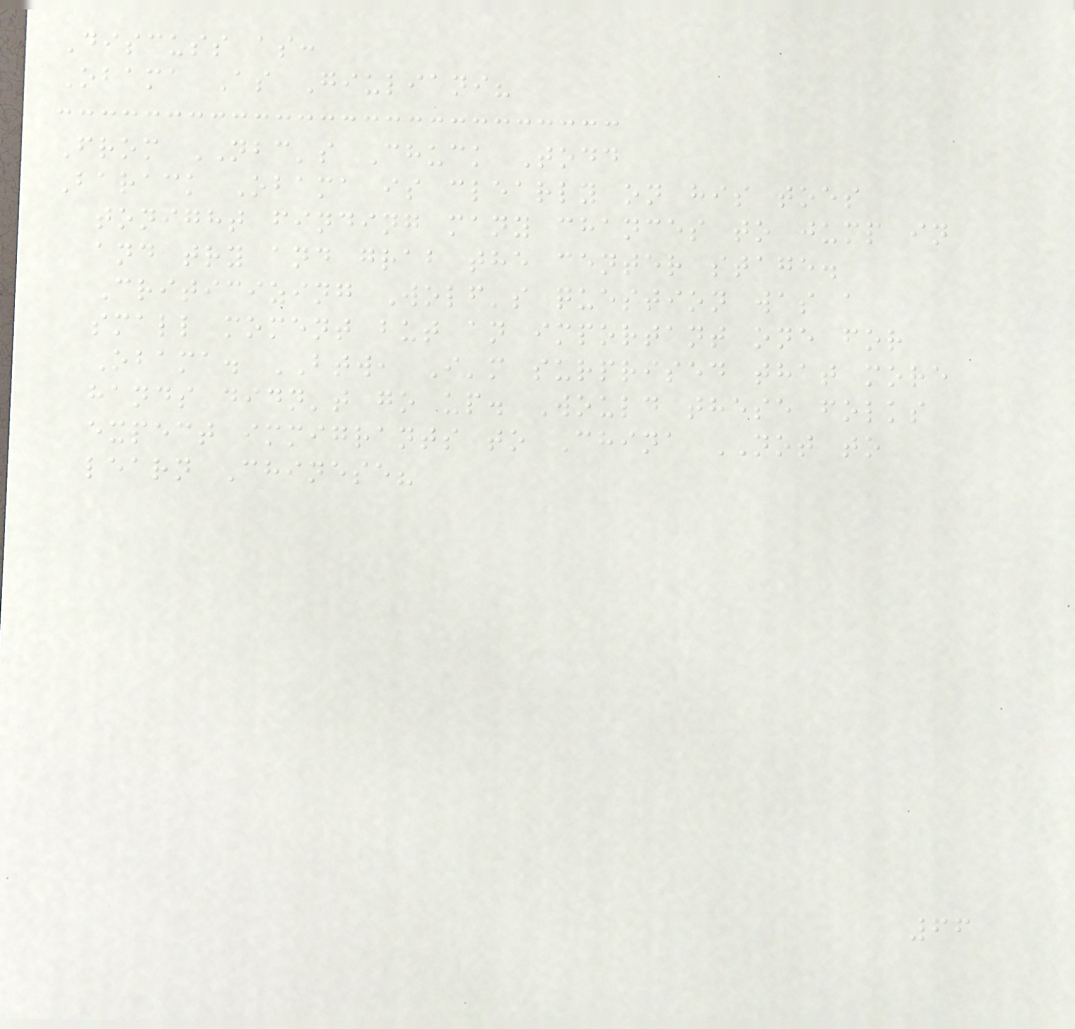Discuss as:
Obama As Giuliani?
From NBC's Chuck Todd
Barack Obama is clearly on his toes
tonight finding many chances to jump in
and try and grab the center stage.
Criticizing Wolf's question was a
small moment but an important one for
Obama. BTW, I'm surprised that more
hands didn't go up. Would these folks
expect immigrants to China NOT to
learn Chinese?
66
